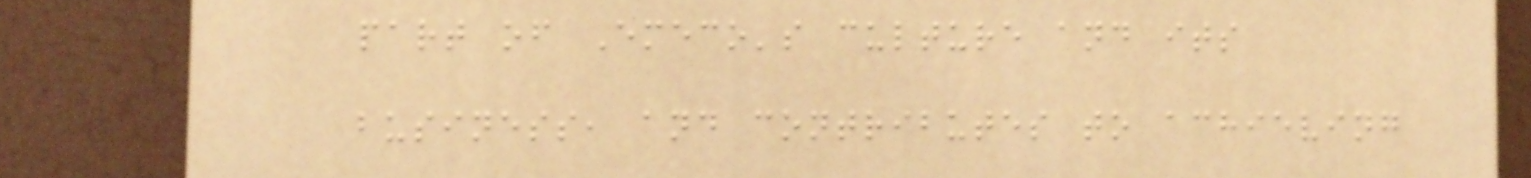part of Emeco's culture and its
business, and contributes to achieving
